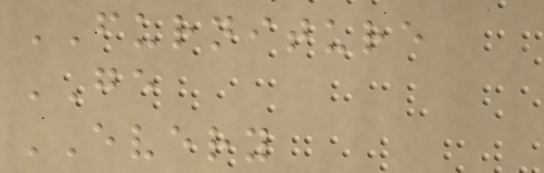FURNITURE
GE
EVERY
